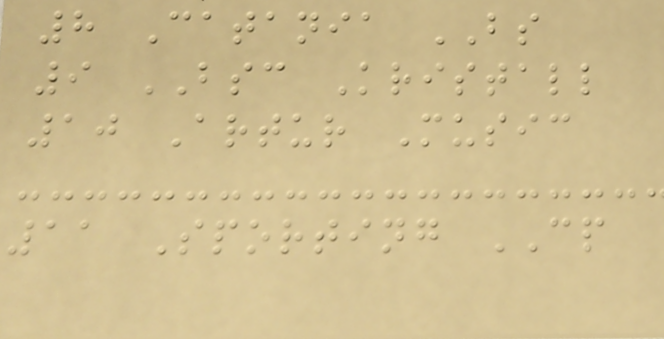8 Catania BS
9 BSC Kristall
10 Artur Music
11 Sporting CP
